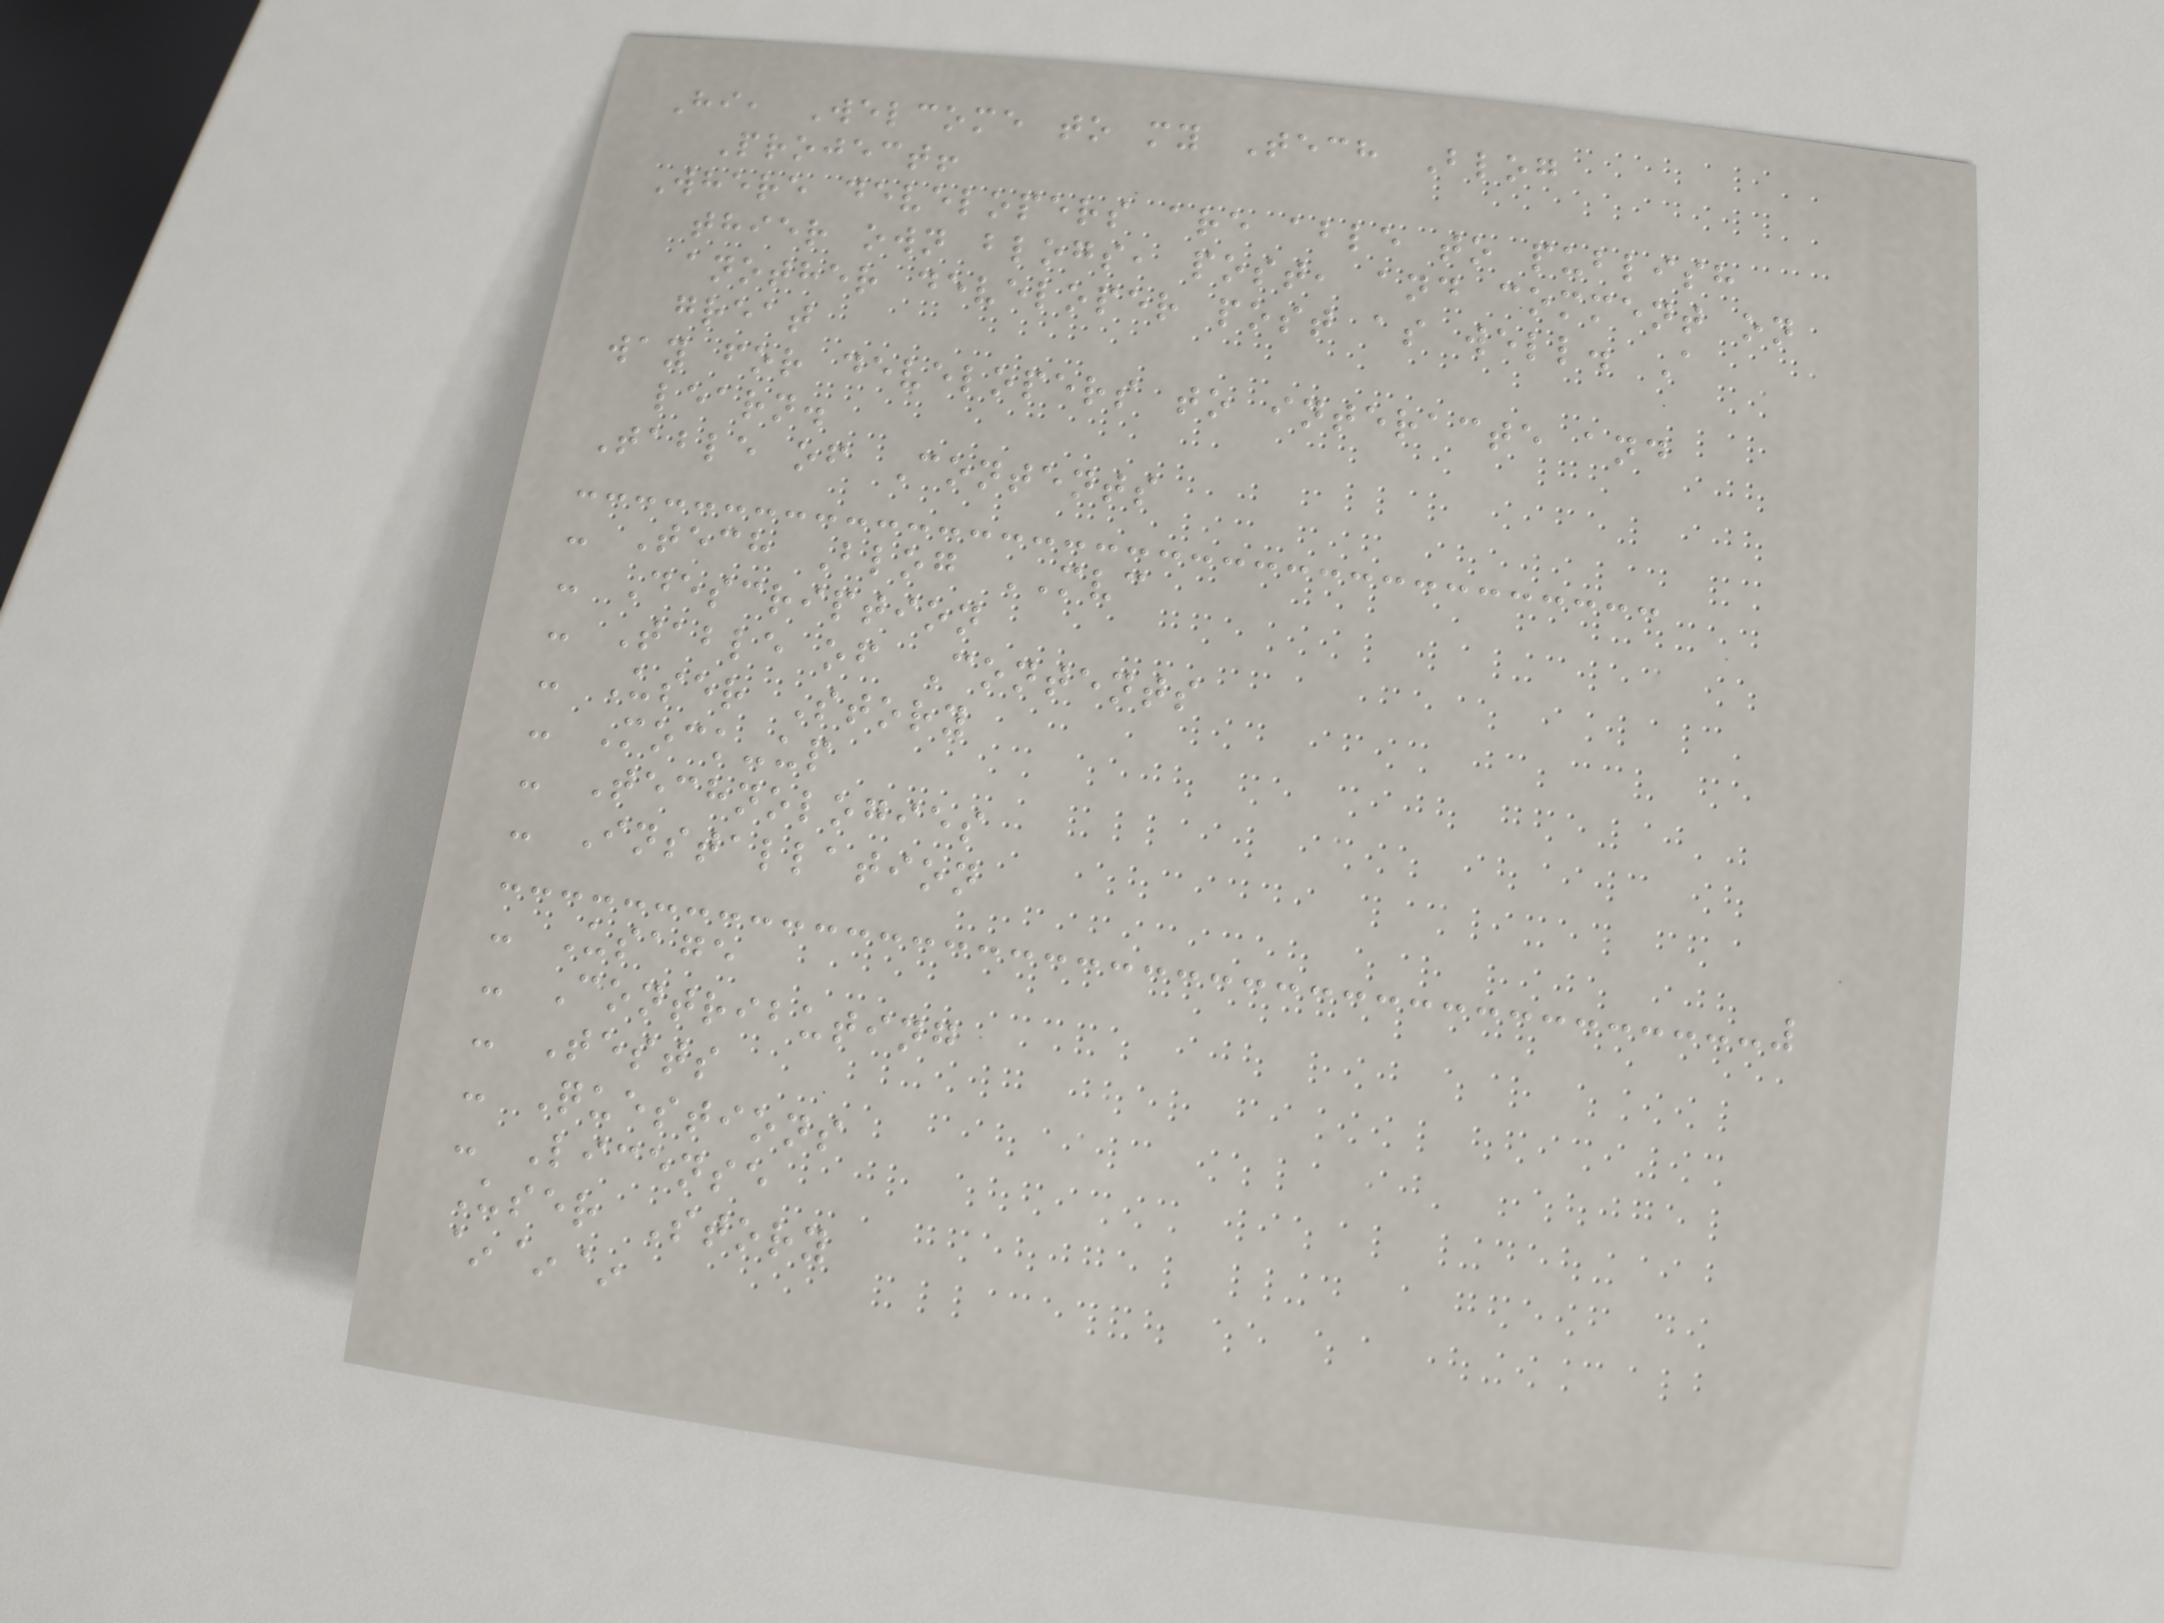Hi, Welcome to my Tech Blog
Project!
Where developers are able to publish
thier own blogs, post, and comment on
another developer post as well. A
great
way for developers to interacte and
learn.
Table of Contents
- Tech Blog MVC
- Description
- Table of Contents
- User Story
- Mock-up
- Technologies
- Installation
- Usage
- Contributing
- Tests
- Questions
- License
User Story
~~~
